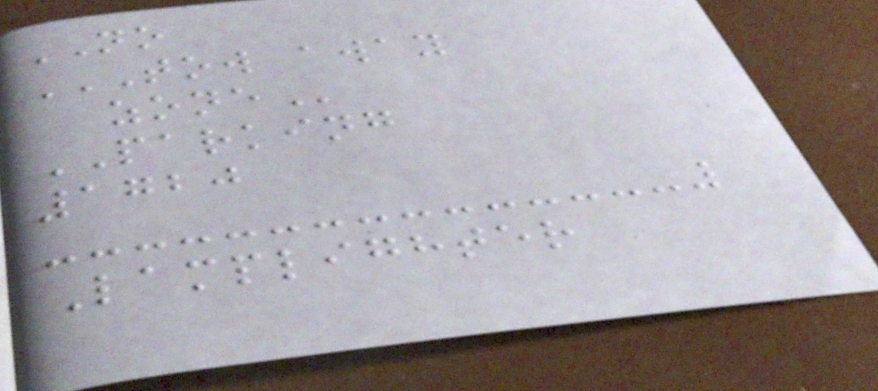NO
TOW AWAY
ZONE
PARKING
1720
Lamplighter
